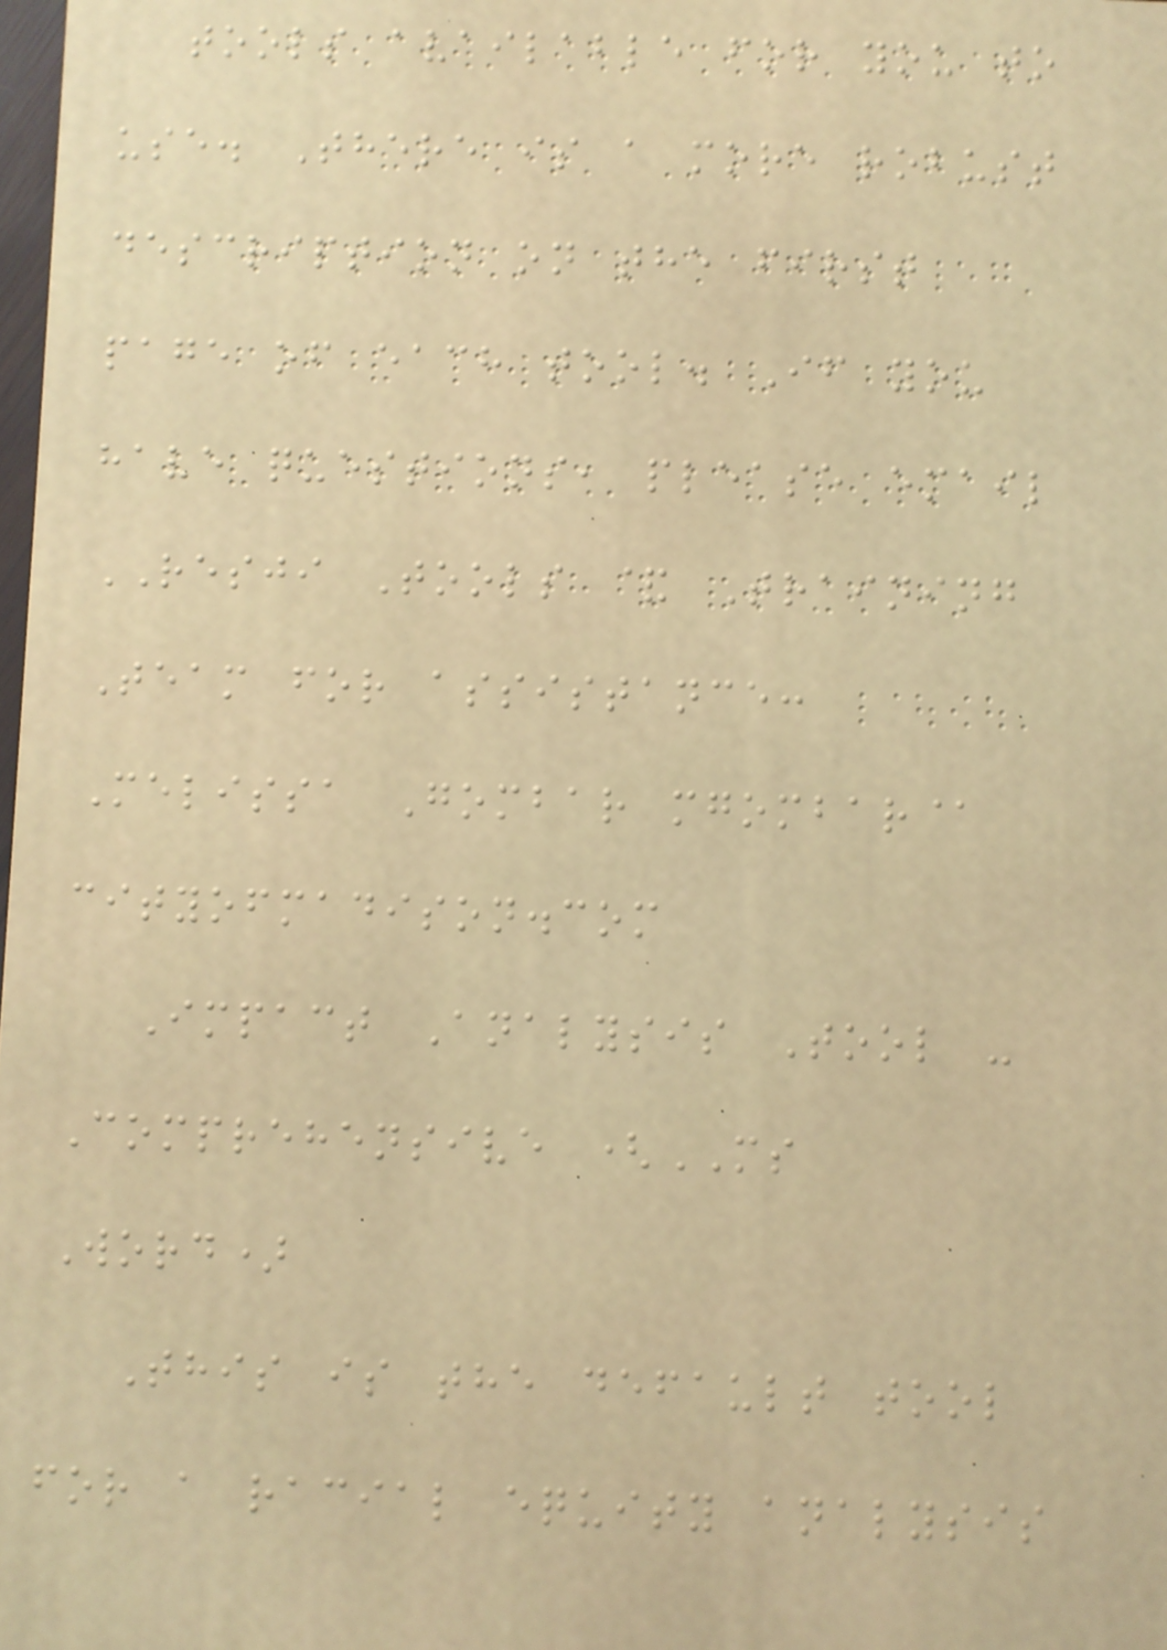tools available for you to
use. There is a more robust
description on the first
page of each tool. If you
have questions, please email
RESJI Tools & Training
Team for assistance:
Melissa Gombar mgombar@
cityofmadison.com
Impact Analysis Tool -
Comprehensive (MS
Word)
This is the default tool
for a racial equity analysis
